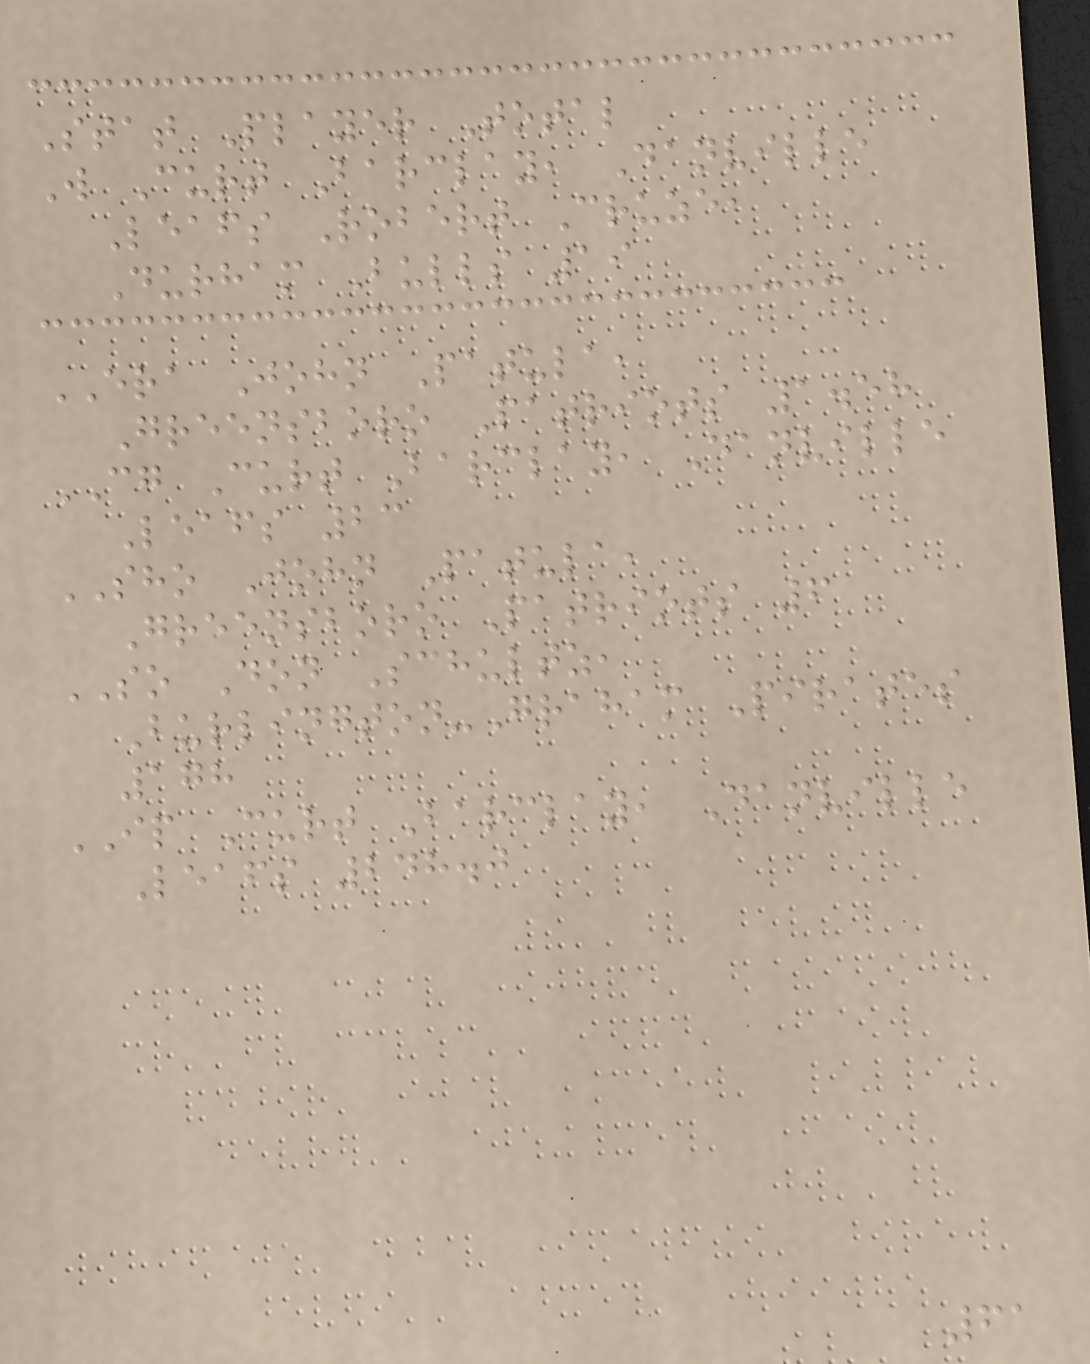Stat Player Total
W Curt Barclay, Danville
Leafs Robert Cruze,
Durham Bulls 19
ERA John Patula,
Greensboro Patriots 1.58
CG Curt Barclay, Danville
Leafs 23
SHO John Patula,
Greensboro Patriots 6
SO Don Schultz,
Burlington-Graham Pirates
178
IP Curt Barclay, Danville
Leafs 248.0
61
